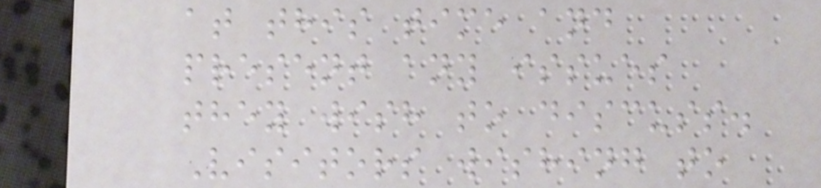at this time and
present any issues
they wish to discuss.
Visitors wishing to
